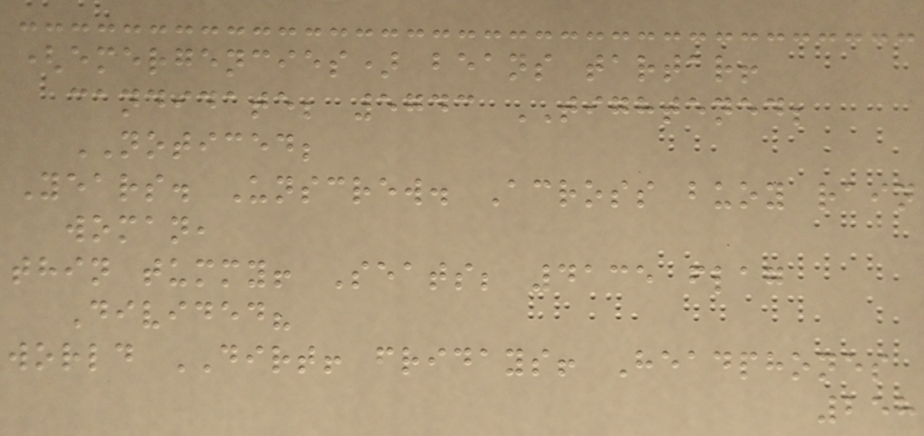(emergencies) beans tartar!
candidate; 5743 TIGHTENED;
NOTICED;
Years. Unscrew. Across buoy rain
woman,
thin tummy! Seats; 4135 flag
Divided?
world DIRT! fridays! Headphones
258
